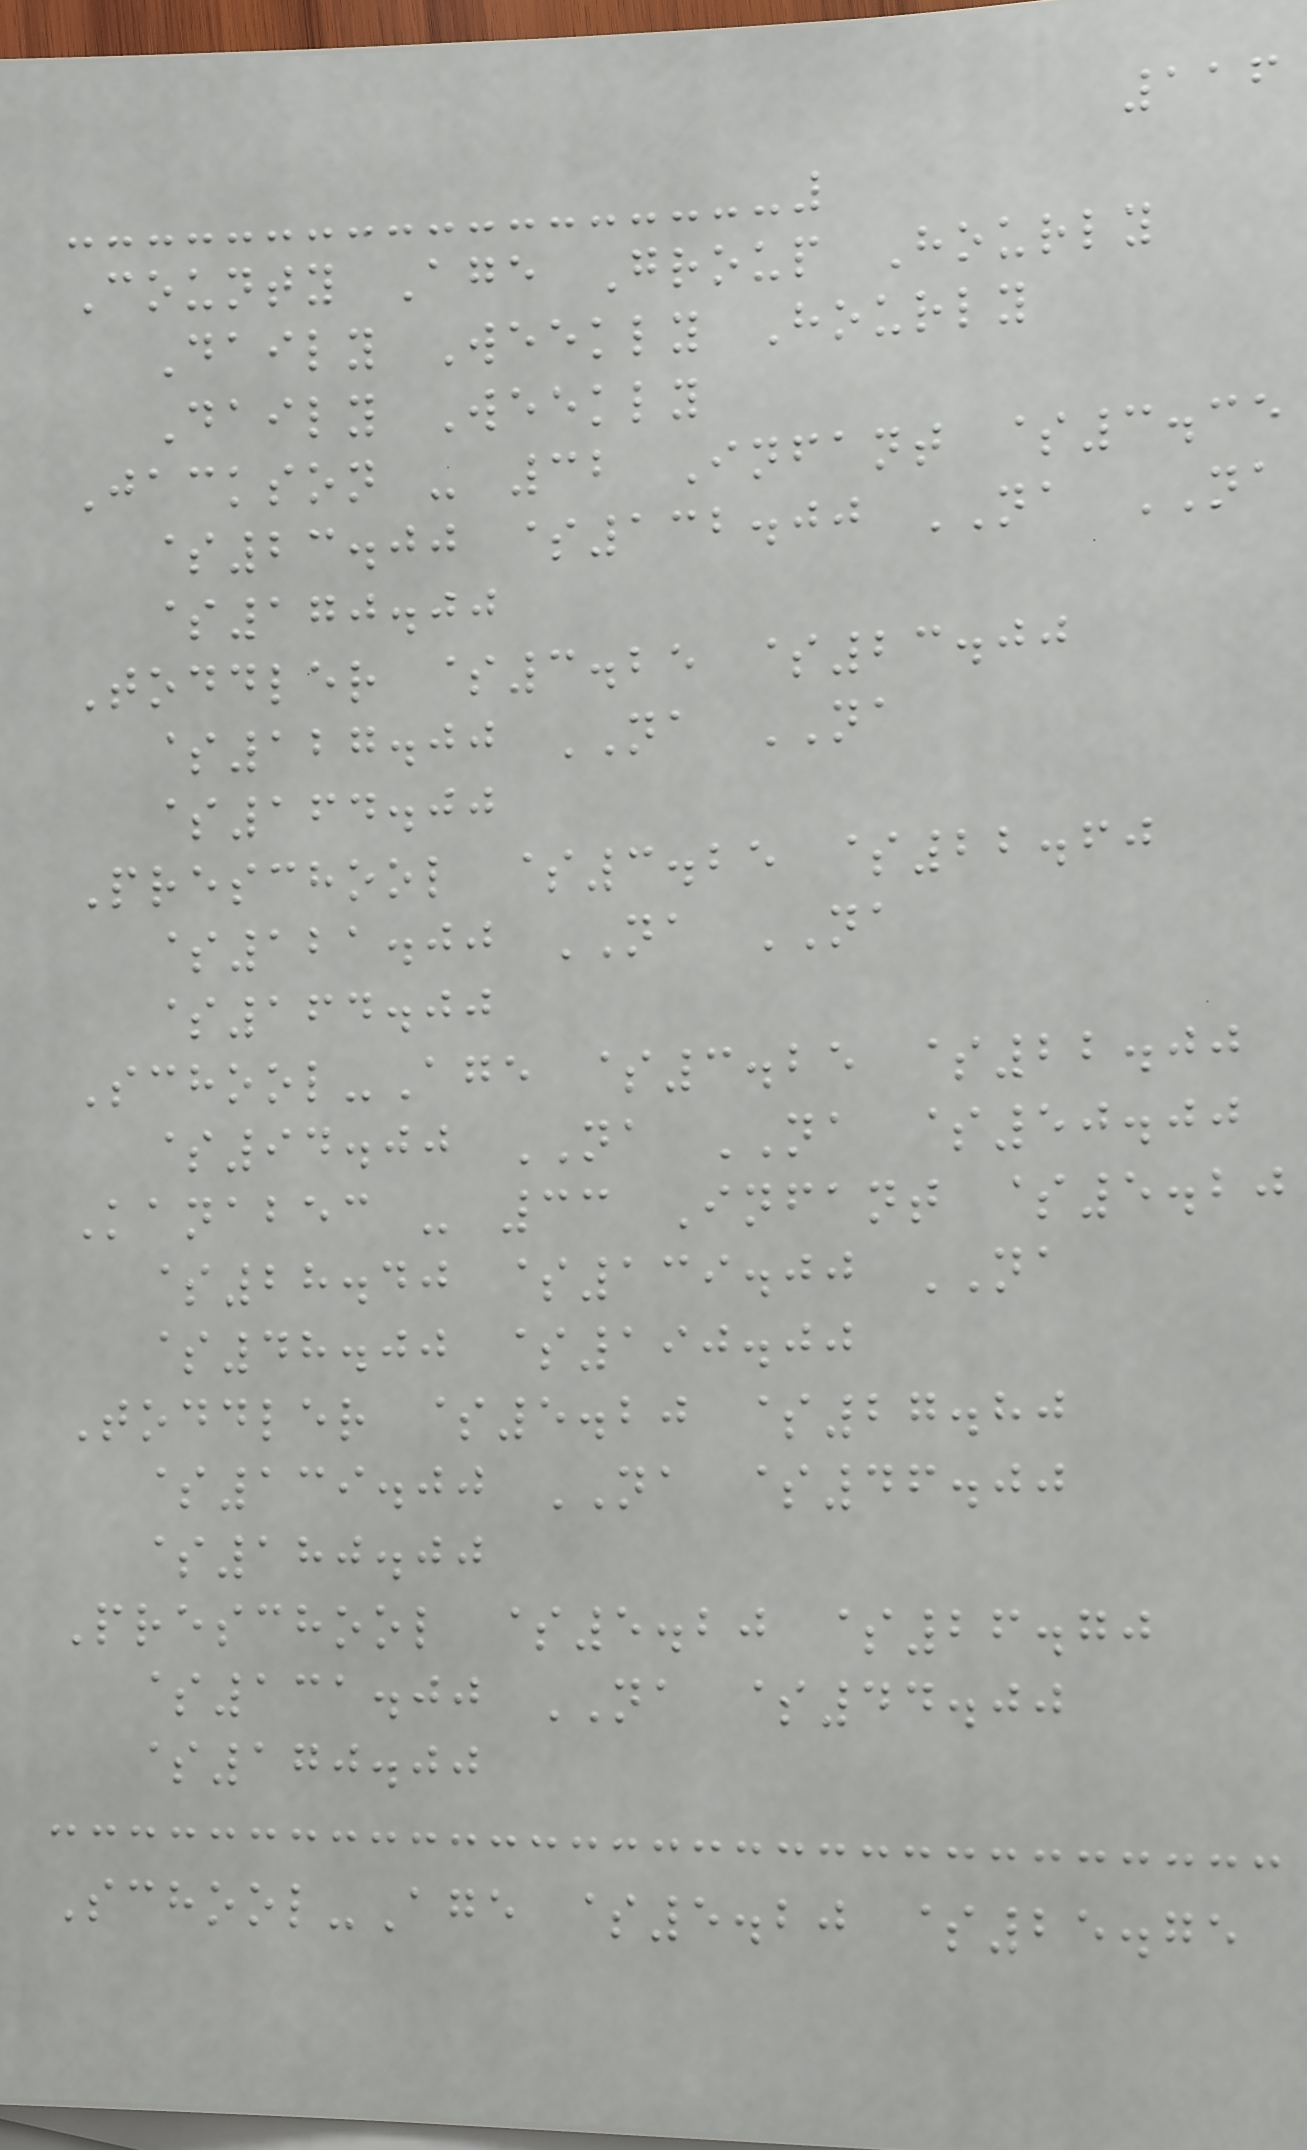116
County Age Group Hourly
Daily Weekly Hourly
Daily Weekly
Jackson - 32 Infant $3.35
$23.00 $132.00 NA NA
$170.00
Toddler $3.25 $23.00
$127.00 NA NA
$164.00
Preschool $3.25 $22.60
$121.00 NA NA
$164.00
School-Age $3.25 $22.00
$94.00 NA NA $50.00
Kanabec - 33 Infant $5.20
$28.40 $139.00 NA
$48.00 $190.00
Toddler $5.20 $27.80
$139.00 NA $46.00
$180.00
Preschool $5.20 $26.70
$131.00 NA $44.00
$170.00
School-Age $5.20 $25.75
